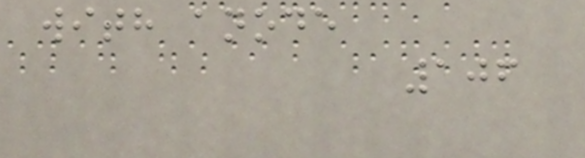with anode
106
